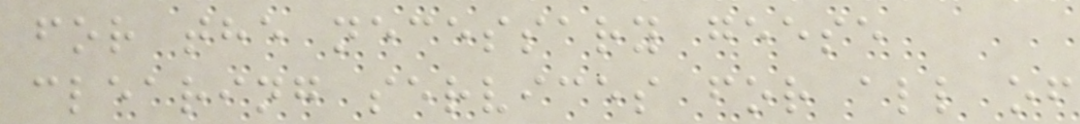for the necessary geese
clearing services for all of
